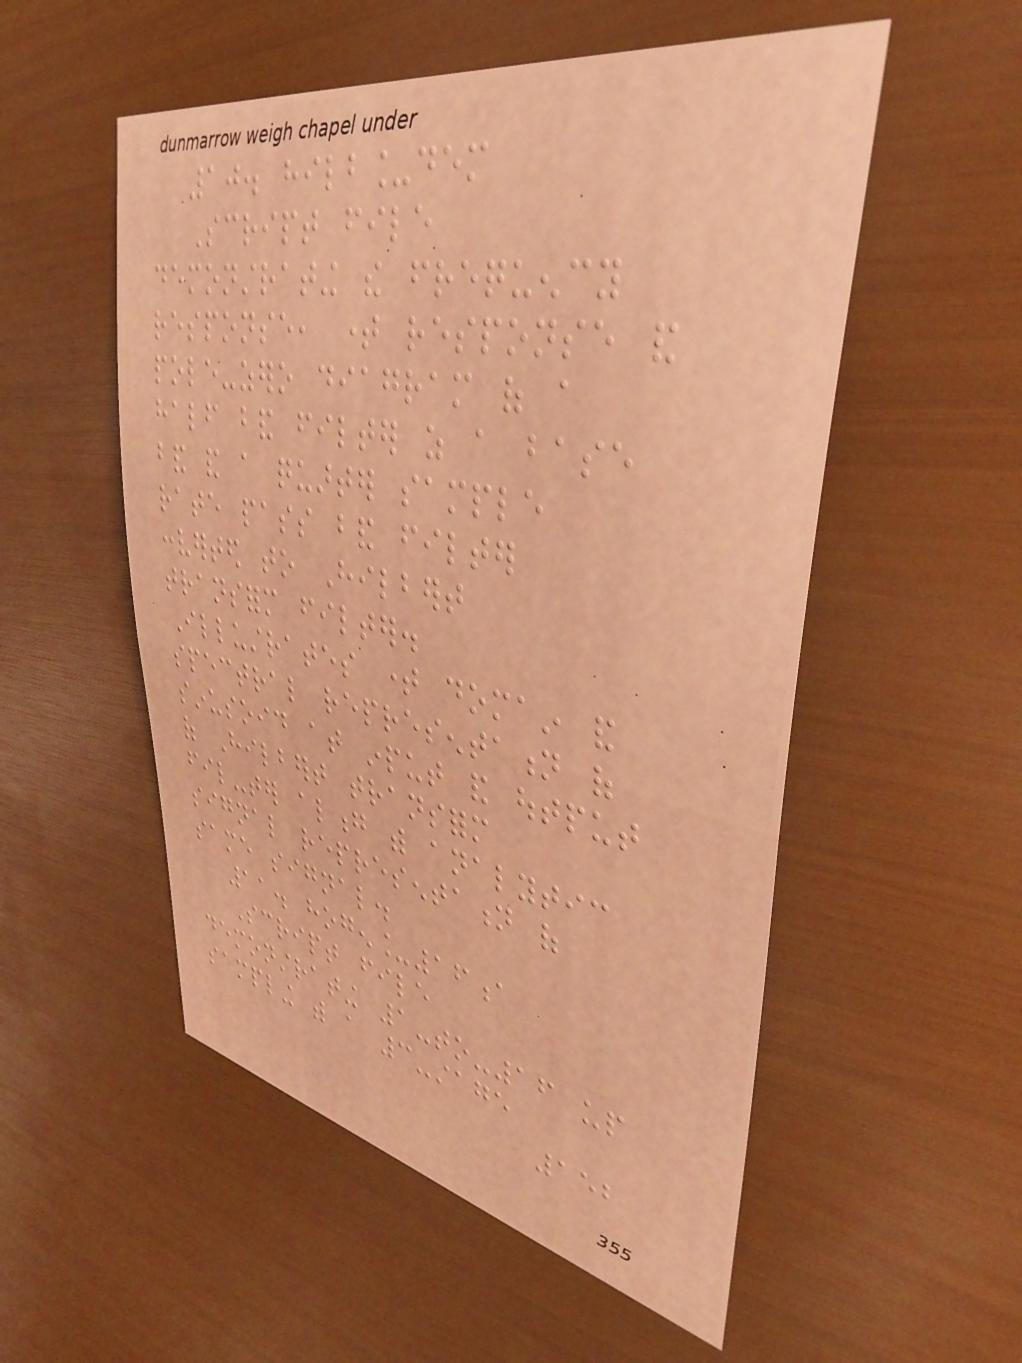10. hilb_dem
Script file
demonstrating the frequency
response, time response and
pole-zero diagram of a
half band filter as a base
band and a quarter sample
rate pass band filter
converted to Hilbert
transform filter.
Illustrates time domain and
spectral representation of
sinusoid at input and output
of Hilbert transform
fil-ter along with analytic
signal representation of
same signal.
11. hogen_16a
Script file
demonstrating 1-to-16 up
sampling with a 3-stage
152
